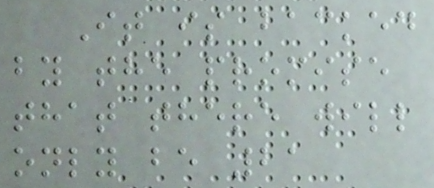It is backed
by the promise
that there will
only be 21
